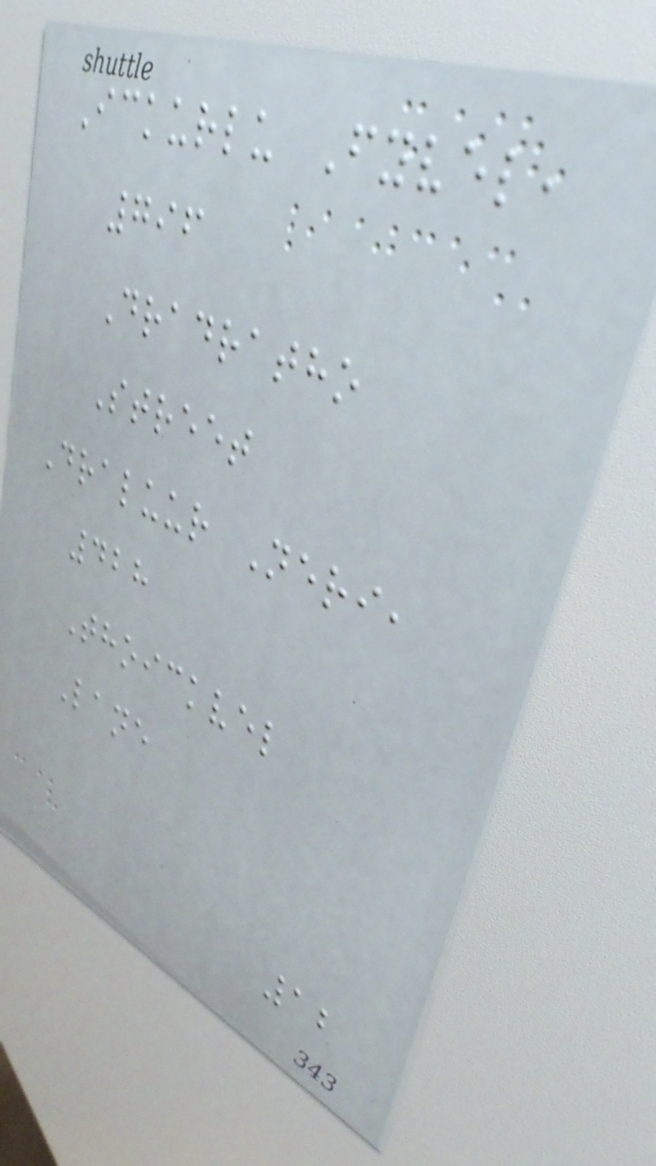Ickurlu Fyvel,
796
Dradratho
Street
Draluur Neri,
428
Thoickvel
Lane
12
